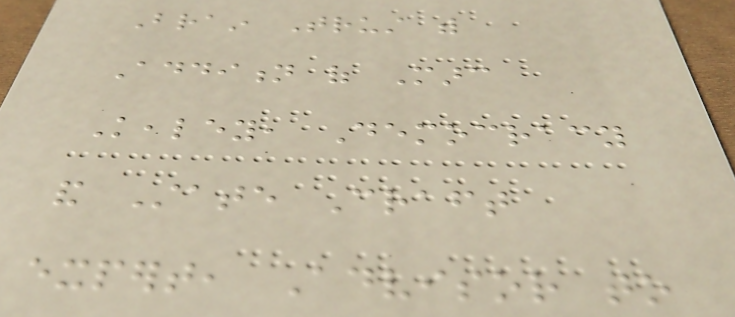Brain Trust with
Addition of Marc
Kealey, Democracy
and State Craft
expert, Advisor to
